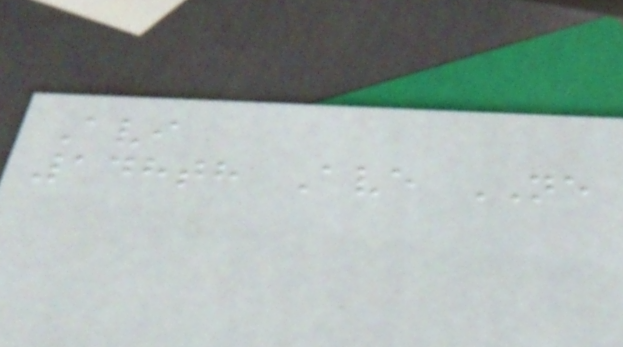Avi
148th Ave NE
